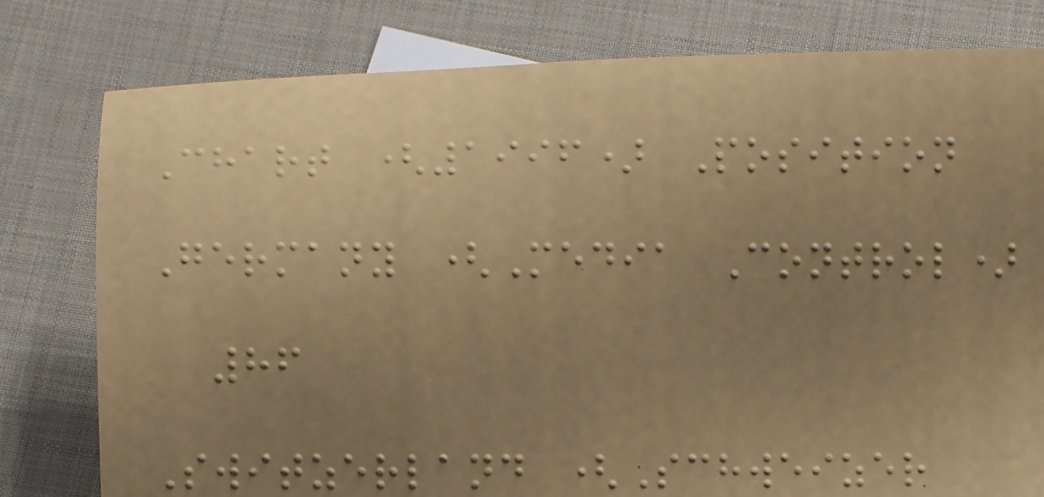Chart (1996) Position
Germany (Media Control)
86
Switzerland (Schweizer
